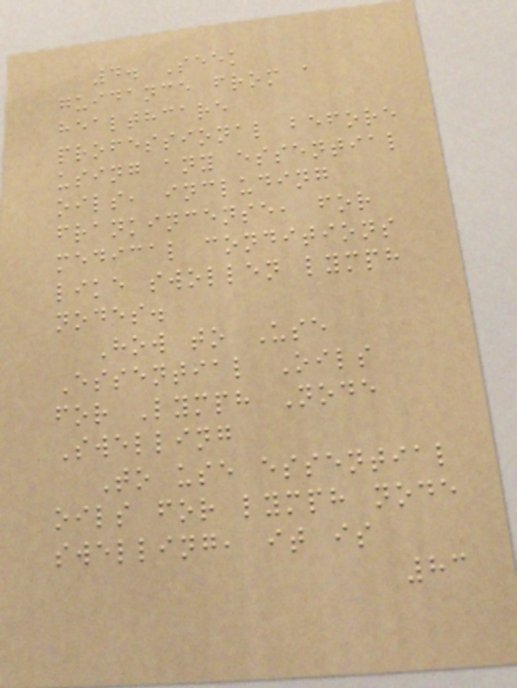4. Seek
guidance from a
healthcare
professional before
using any essential
oils, including
frankincense, for
medical conditions
like swollen lymph
nodes.
How to Use
Essential Oils
for Lymph Node
Swelling
To use essential
oils for lymph node
swelling, it is
83
